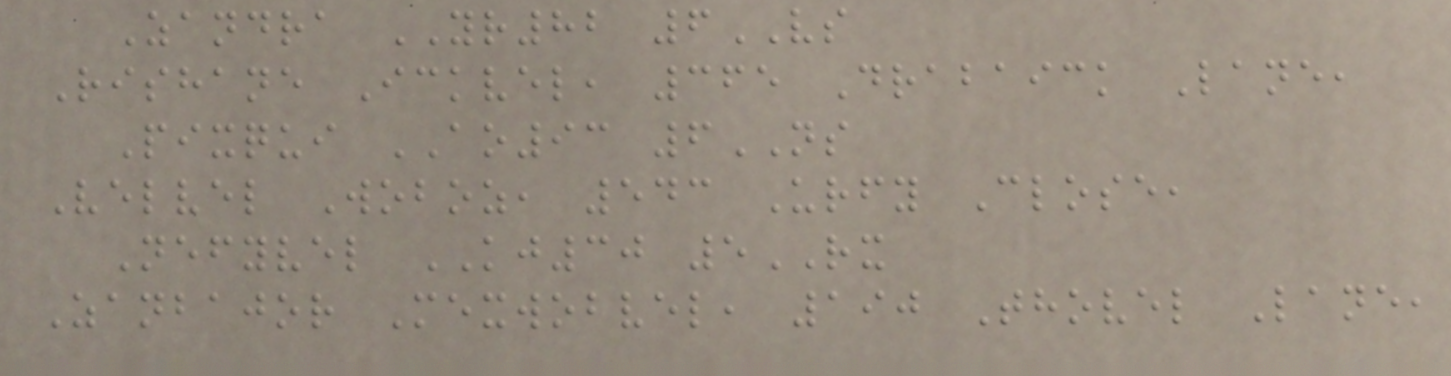Zandra YR82 6VS
Rishane Ickvel, 365 Drabaick Lane,
Pixqui AO93 6NS
Velvel Woboz, 543 Urfy Close,
Nefyvel KJ30 5RX
Zanbajor Mexwobvel, 190 Thovel Lane,
